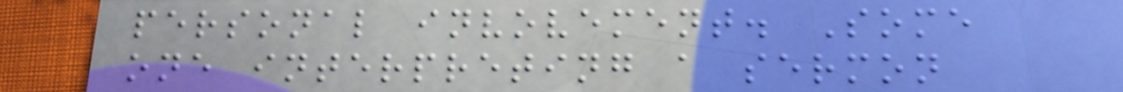personal invovement. Some
one interpreting a sermon
